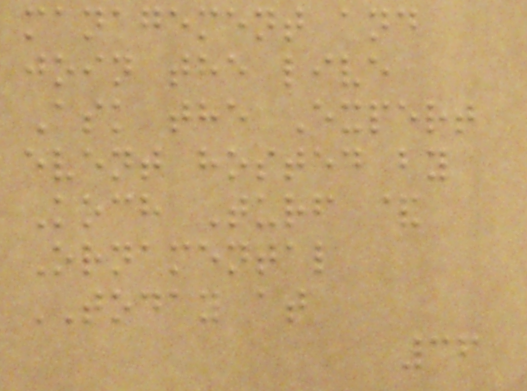management and
join the live
Ask the Expert
event hosted by
Koch Turf &
Ornamental
TODAY at
36
